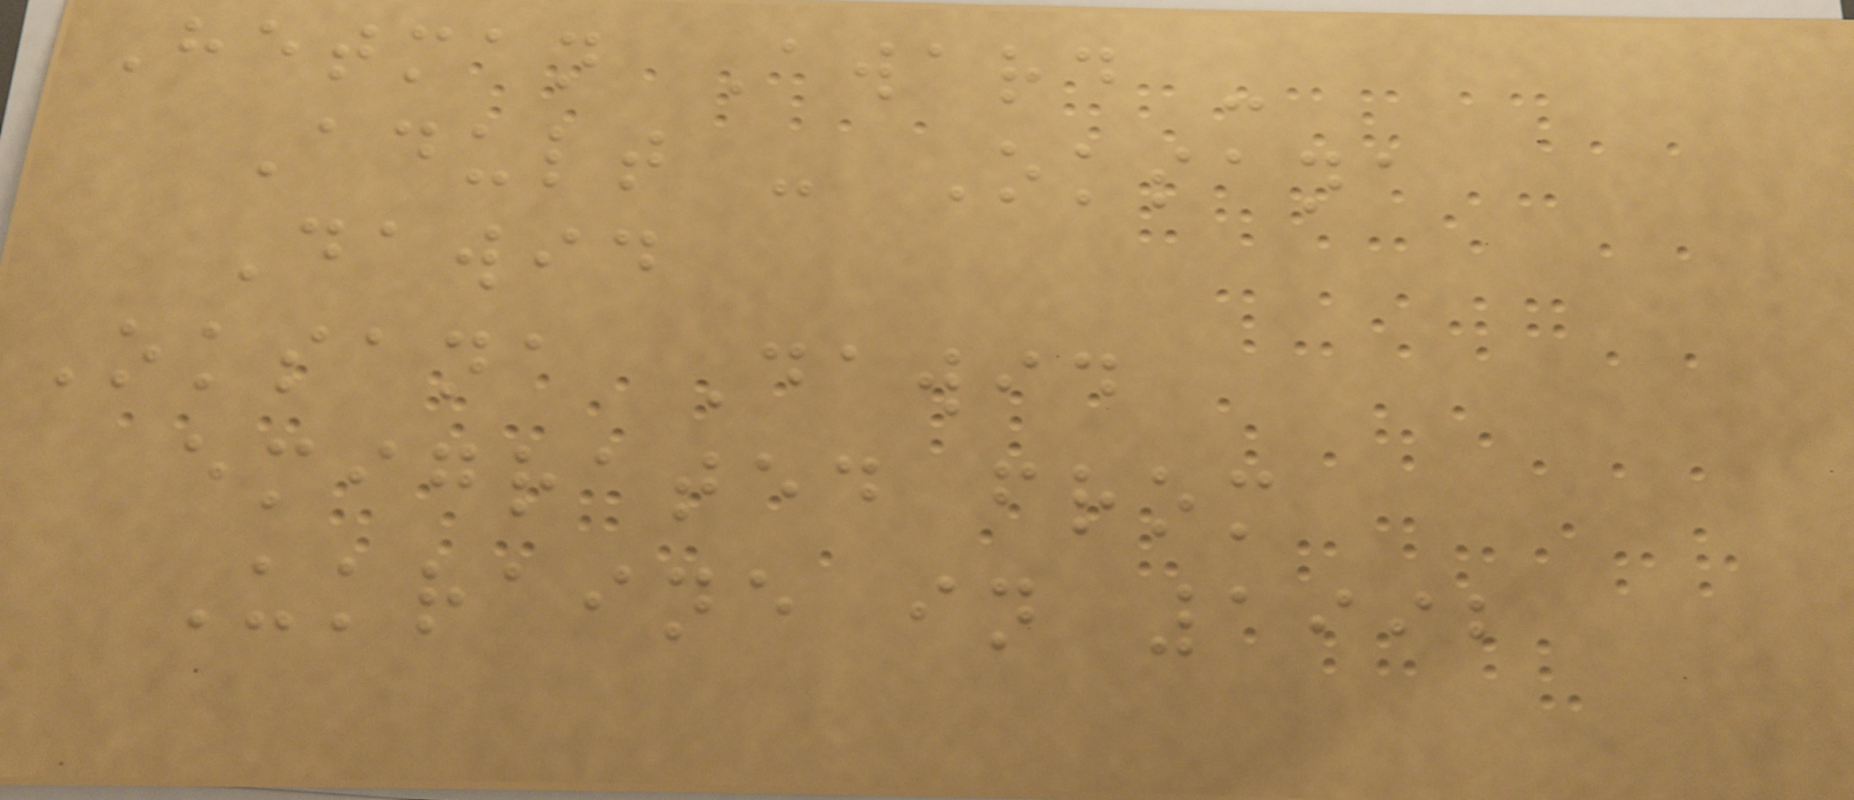Hetman Award -
Adult - Oksana
Dawid
Oksana Dawid
emigrated from
Ukraine in 1992
